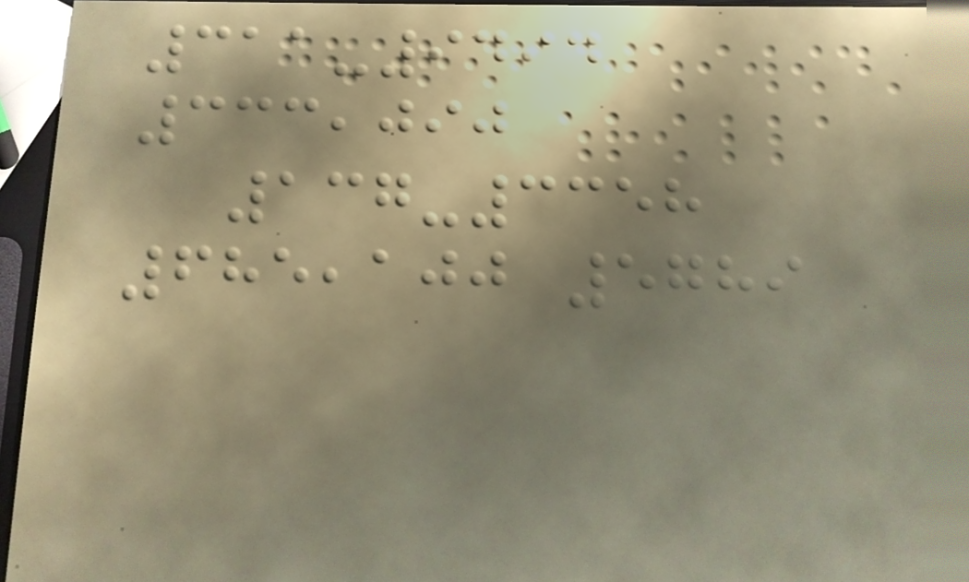311-9494
333,090
137-3358
685,100 5789
